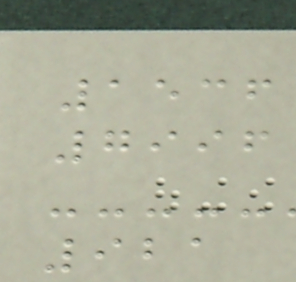1536
7996
921
